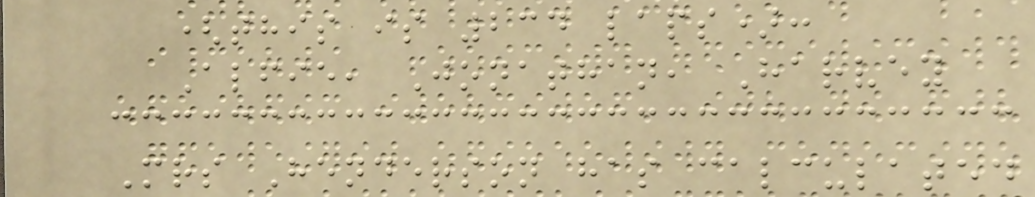(this is 234 laps):
Alfie, Jonathan, Harvey
Mrs Henderson has calculated
